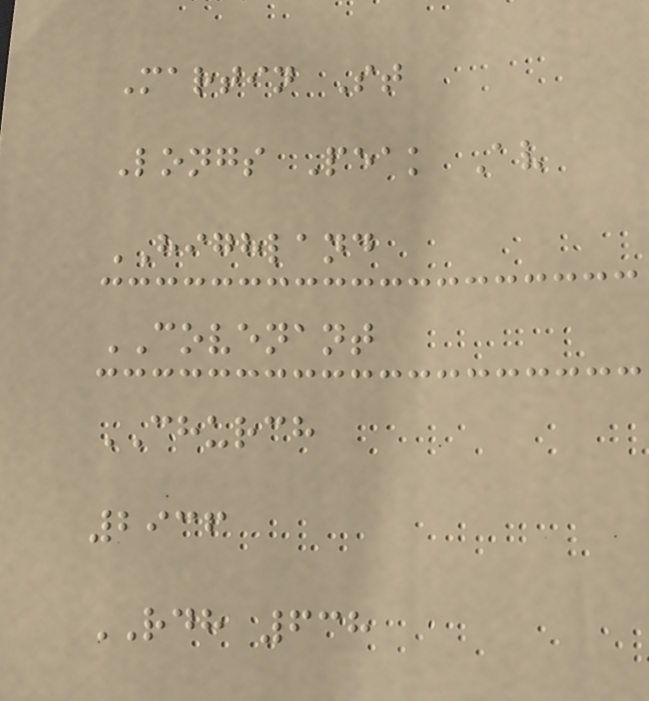Martin St
Longs Peak Av
HIGHLAND
COVENANT
CHURCH
2936
RDH 638
